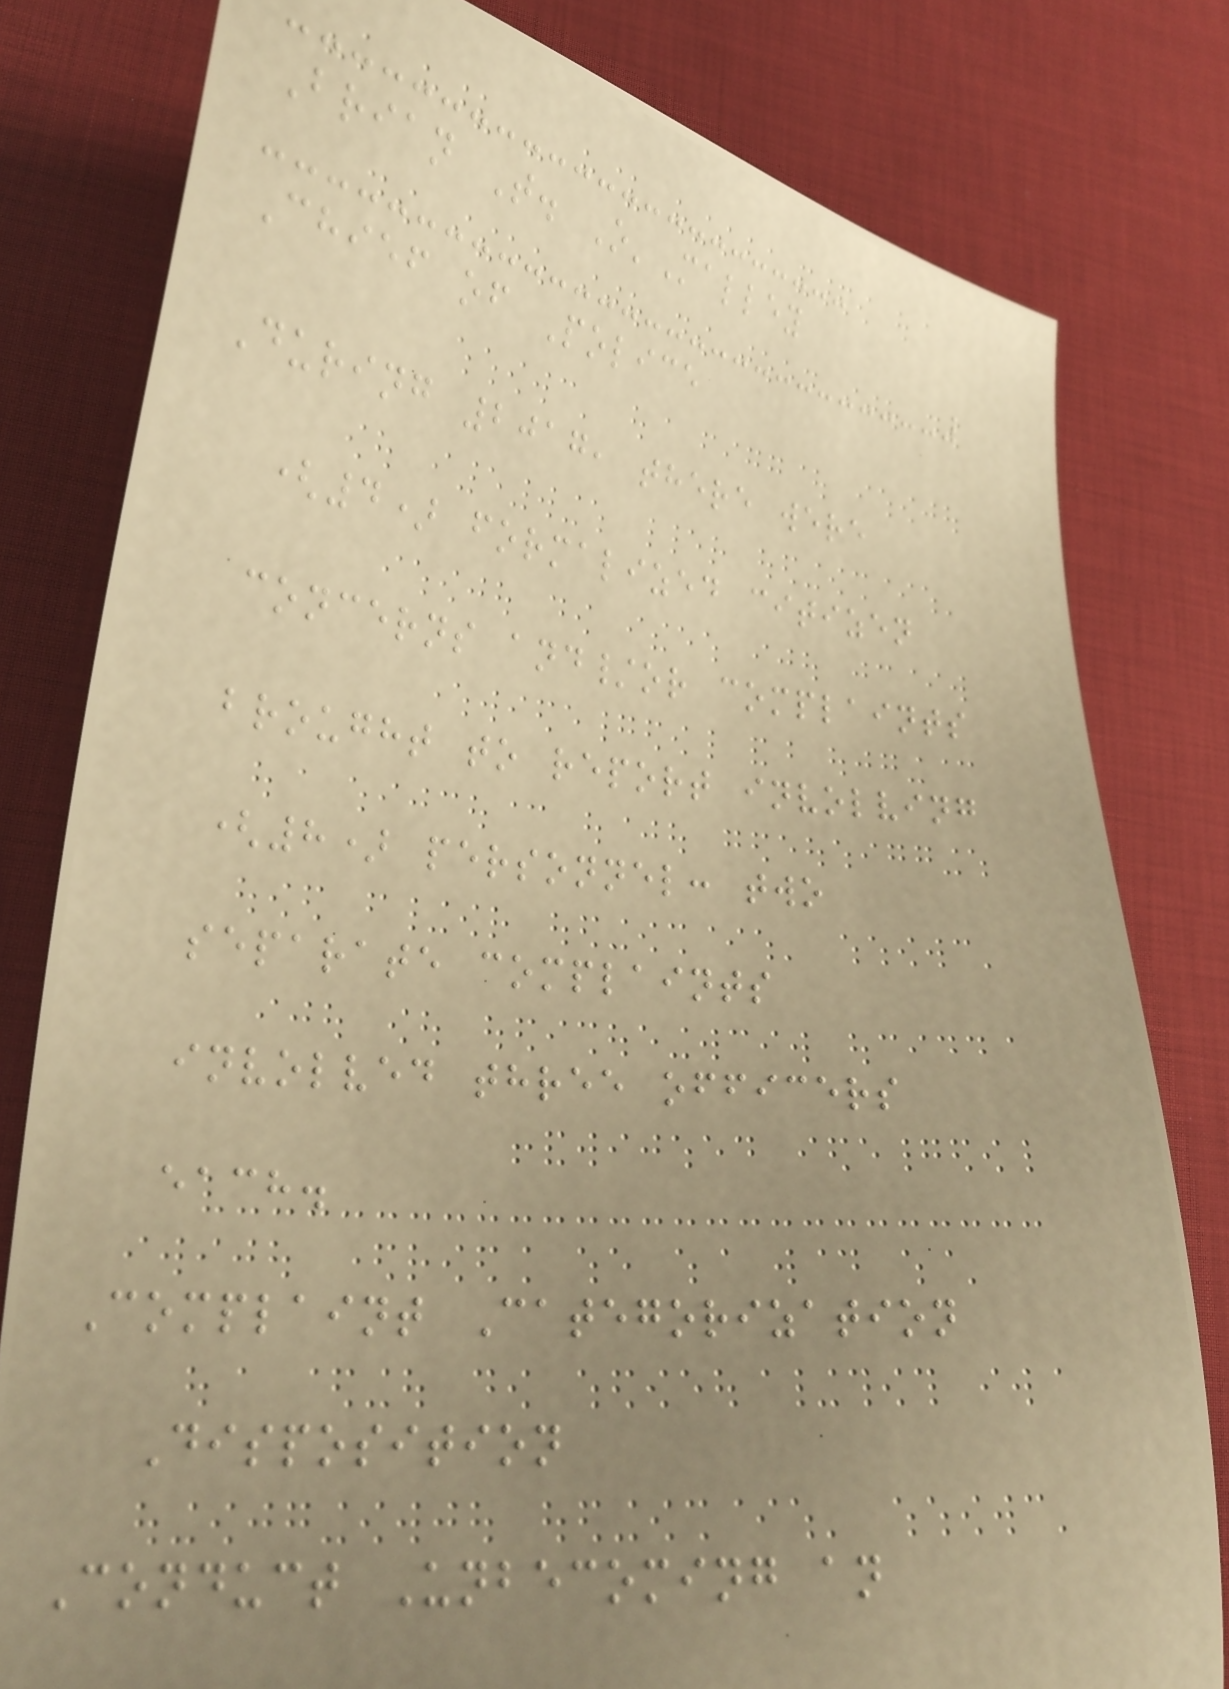Brian T. O'Malley
Chief of Police
During 2017, there were
(4) formalized citizen
concerns and/or complaints
brought to report involving
(8) personnel: two
separate complaints
involved three officers
each.
Complaint Categorization
Disposition
Conduct Unbecoming an
